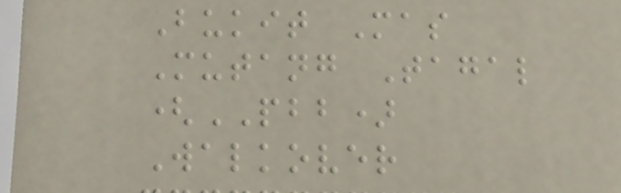Bukit Mas
Mutang Tagal
(PBB)
Walkover
